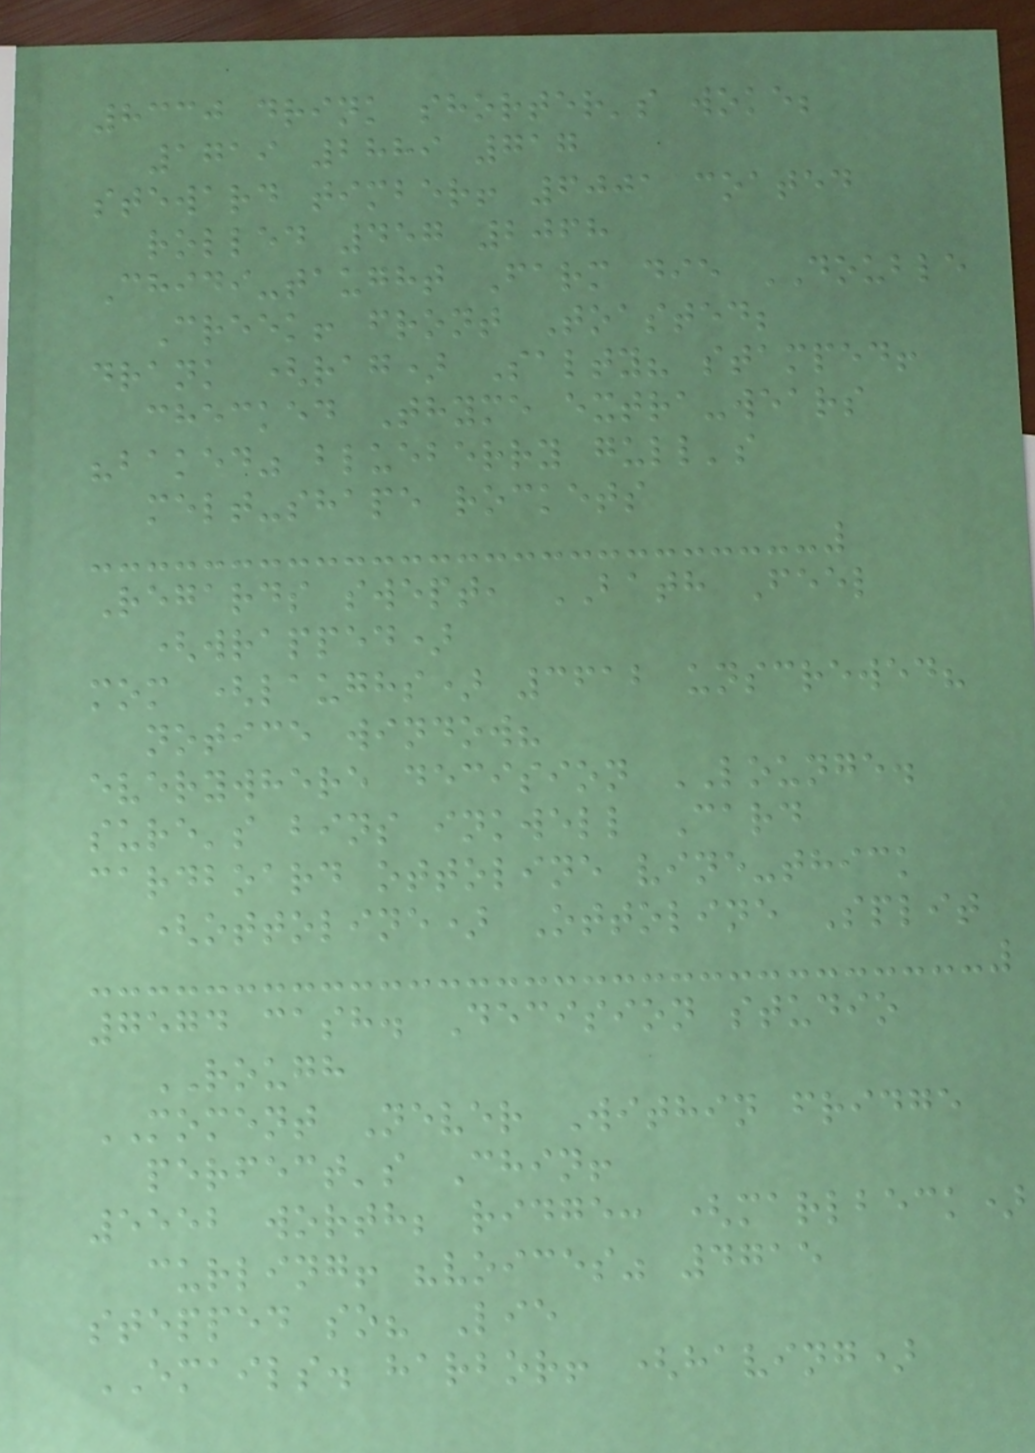8330 drink shorter's woke;
1719 2889 717
steward timber! 6001 coated
rolled 457 2068
Chidi-taught Farm die DOUBLE
Creek! front Toasted;
drank (rag) Salty? stamped!
checked Thyme extra-wears
"baked" blueberry gull's
melt-shape rockets
Regards swept, BATH Feel
(wrapped)
mom (laughs) 3612 unscrewed?
notice window?
everywhere decision LOUNGE.
sure's bins inkwell Card
cardboard ottoline vine-thick
(ottoline) Ottoline Split
7574 cash. Decision studio
ROUGH
MOMENT Never Within fridge
perfect's Chin!
5552 worth; ridge: (marlbeck)
curling! "voices" 4715
stepped so? Lie
EMAILS. harbor! (having)
